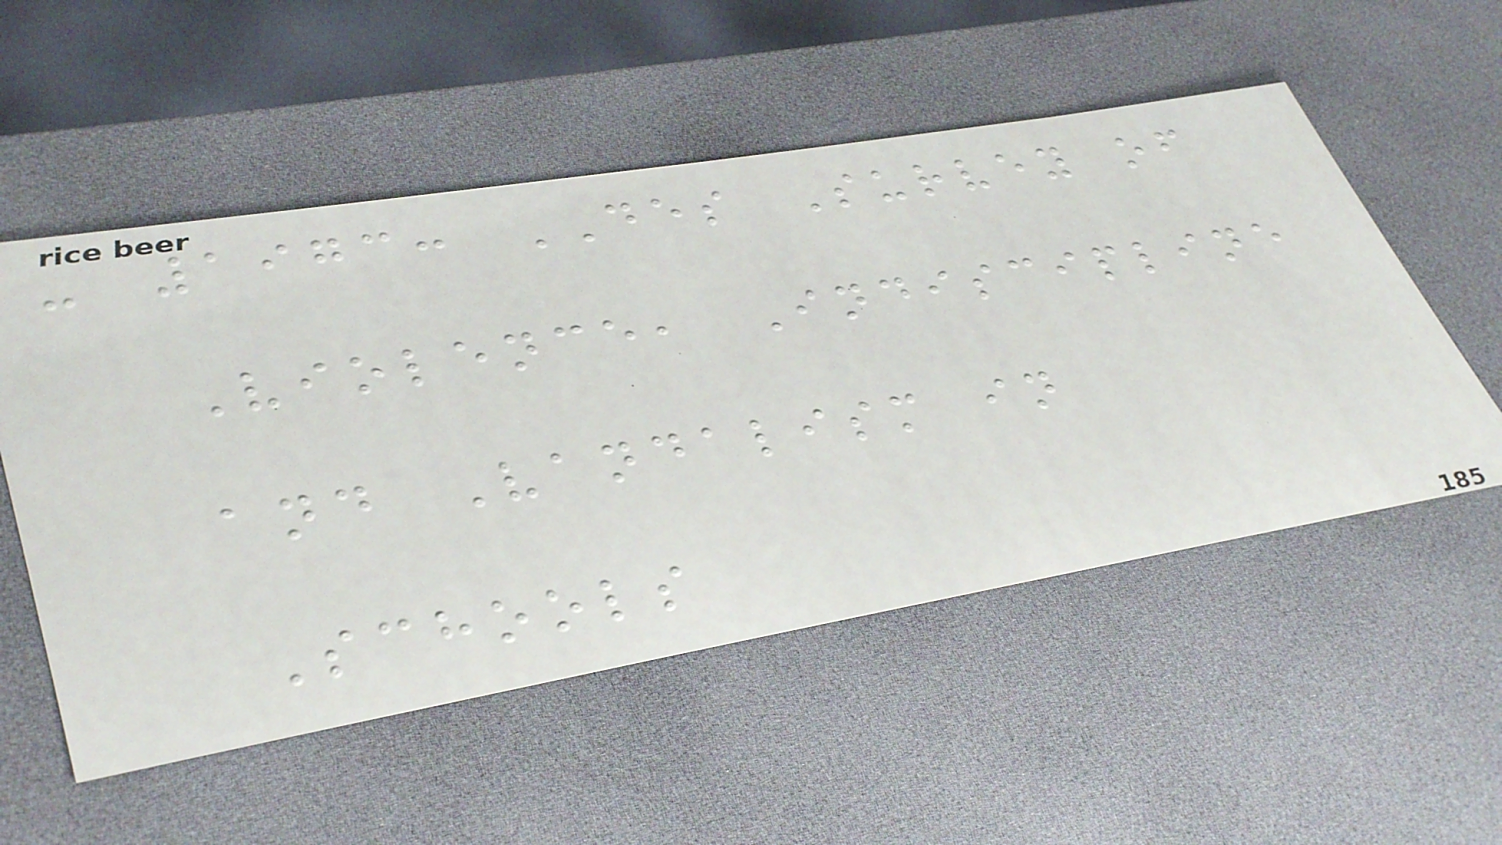- 1973: DES Survey of
Violence, Indiscipline
and Vandalism in
Schools
